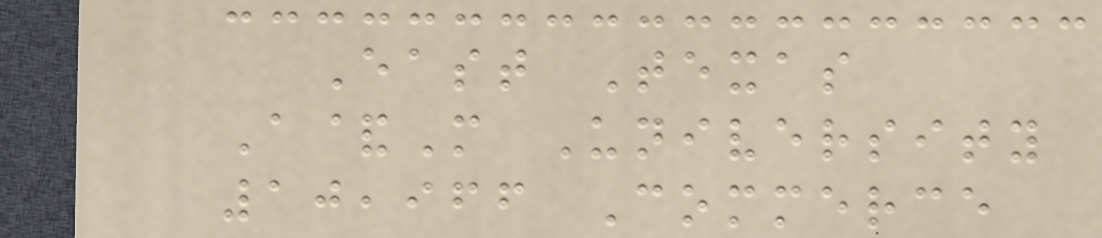East Texas
A&M University
10,966 Commerce
